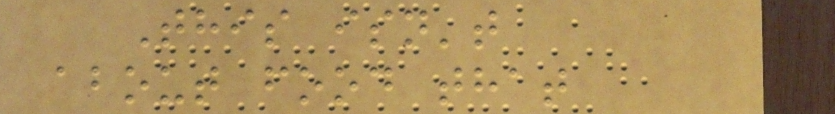This isn't
about food that
